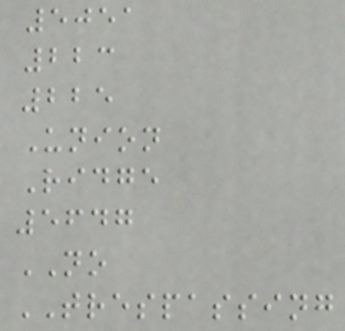5051
223
225
Union
Ridge
5647
NO
TRESPASSING
